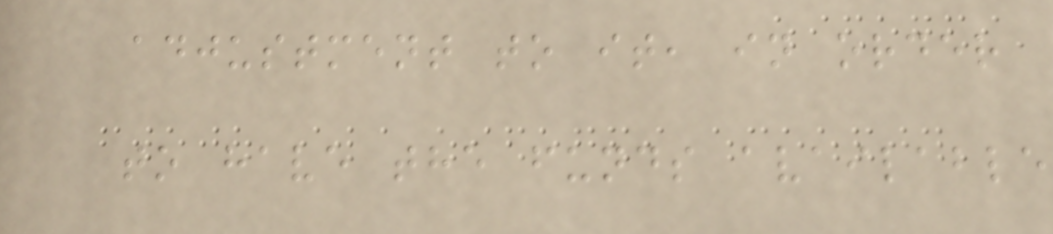adjustment to it, in order
to have the funds available
